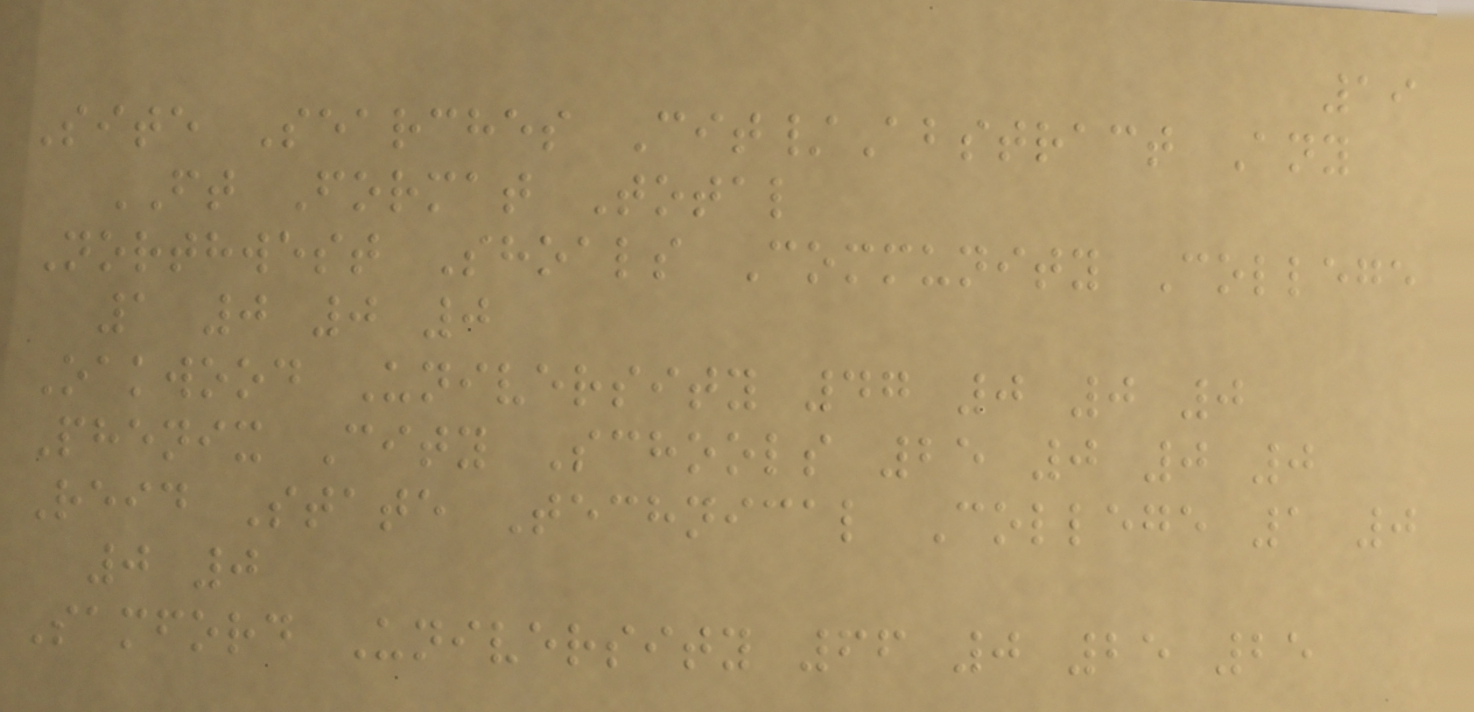19
Site Searches Cit/Abstract Any
FT Format Total
Northwest Shoals Community College
1 0 0 0
Oakwood University 47 0 0 0
Phenix City Schools 25 0 0 0
Reid State Technical College 1 0
0 0
Samford University 66 0 25 25
